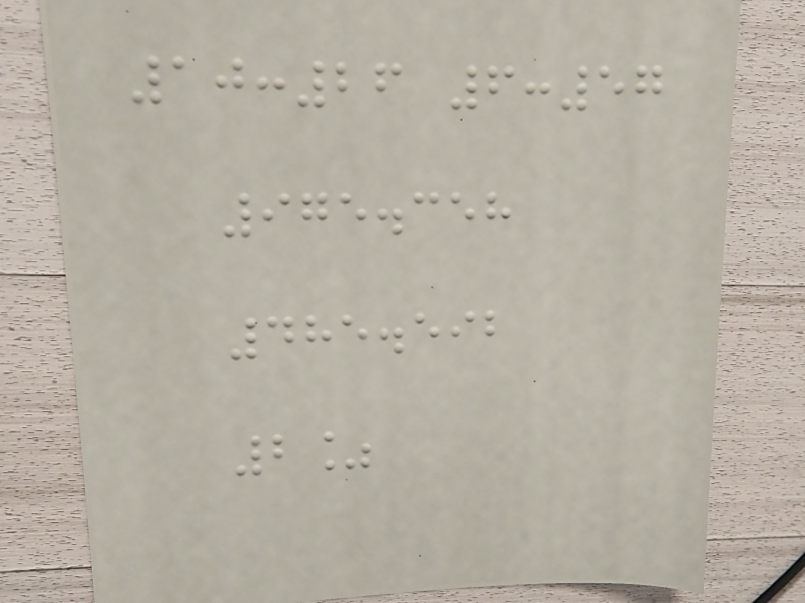10:26 6:57
975.358
485.592
2%
